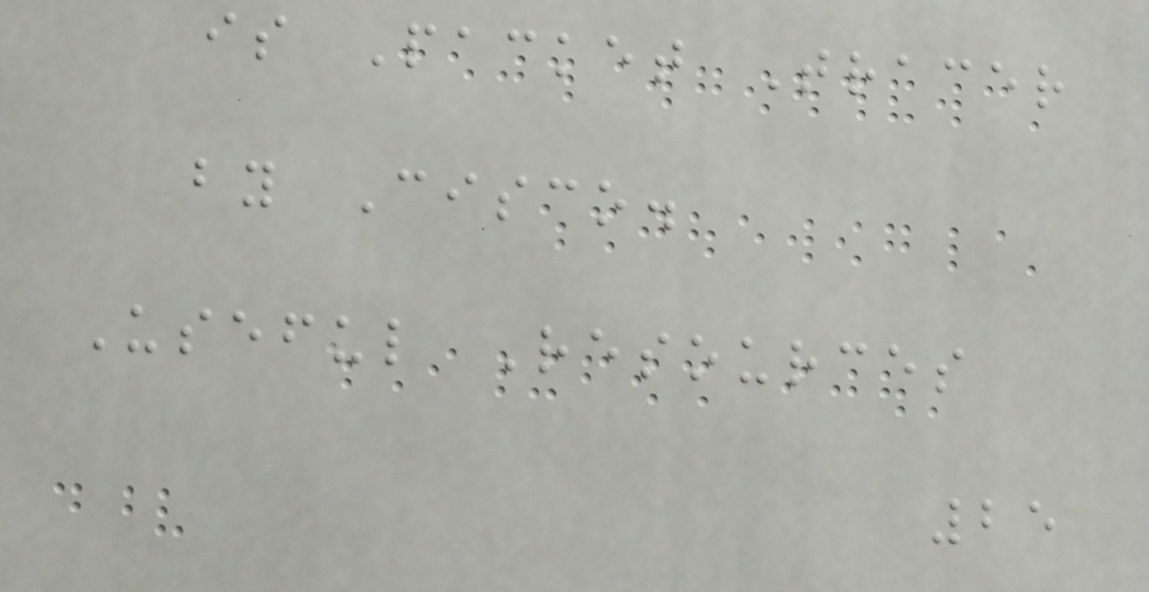is Packet Tracer
by Cisco.
Useful Resources
25
